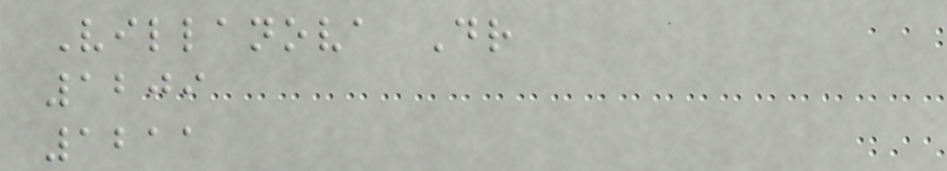Villanova Dr
1209
1211
